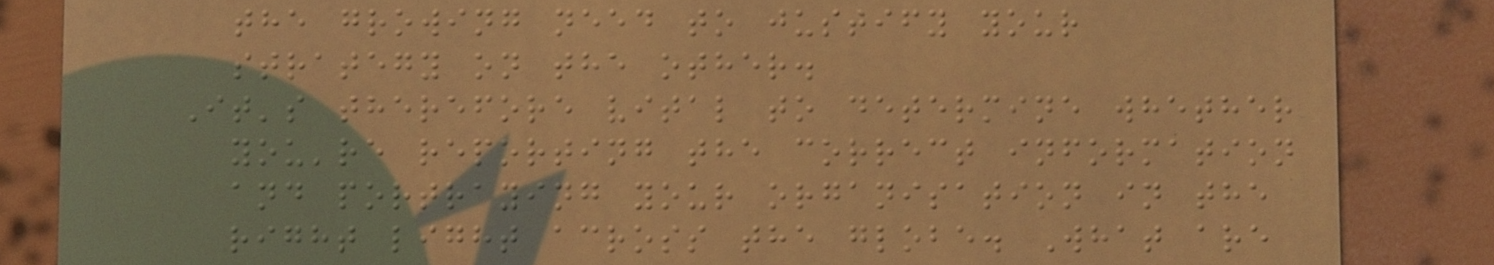the growing need to justify your
strategy on the other.
It's therefore vital to determine whether
you're reporting the correct information
and portraying your organisation in the
right light across the globe. What are
